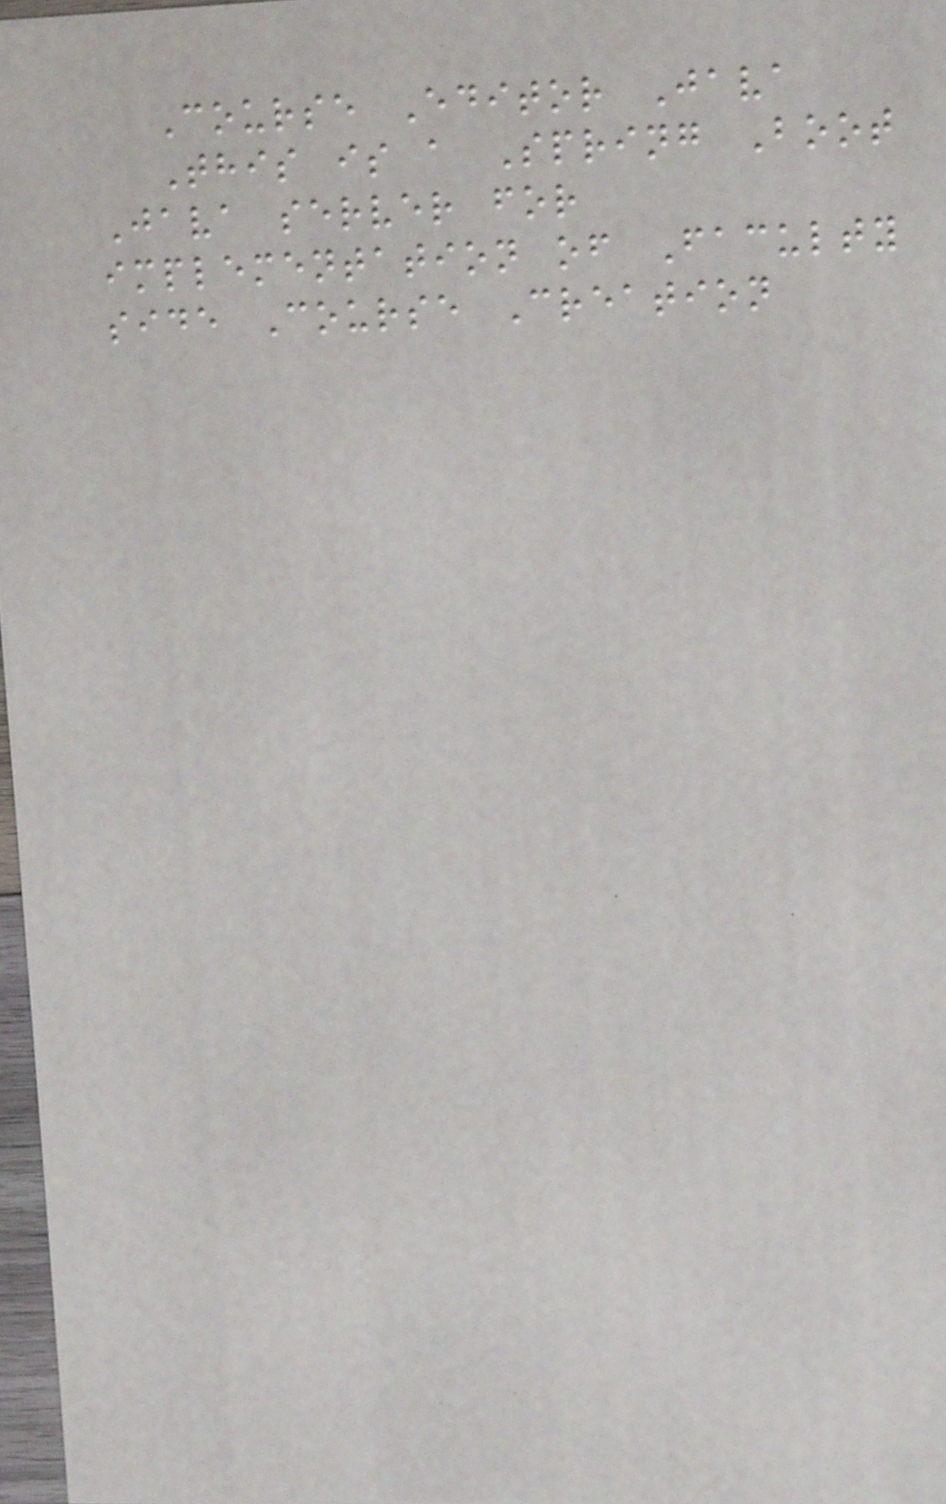Course Editor Java
This is a Spring Boot
Java server for
implementation of Faculty
side Course Creation
